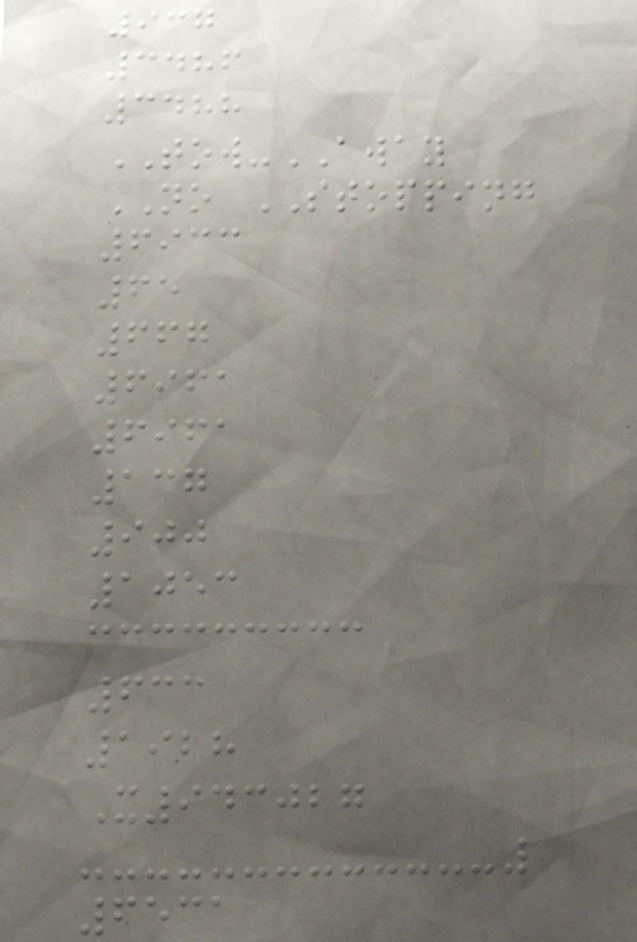937
3486
3488
TOW-AWAY
NO STOPPING
6933
65
667
6961
6961
137
900
1053
633
1928
X943027
6531
